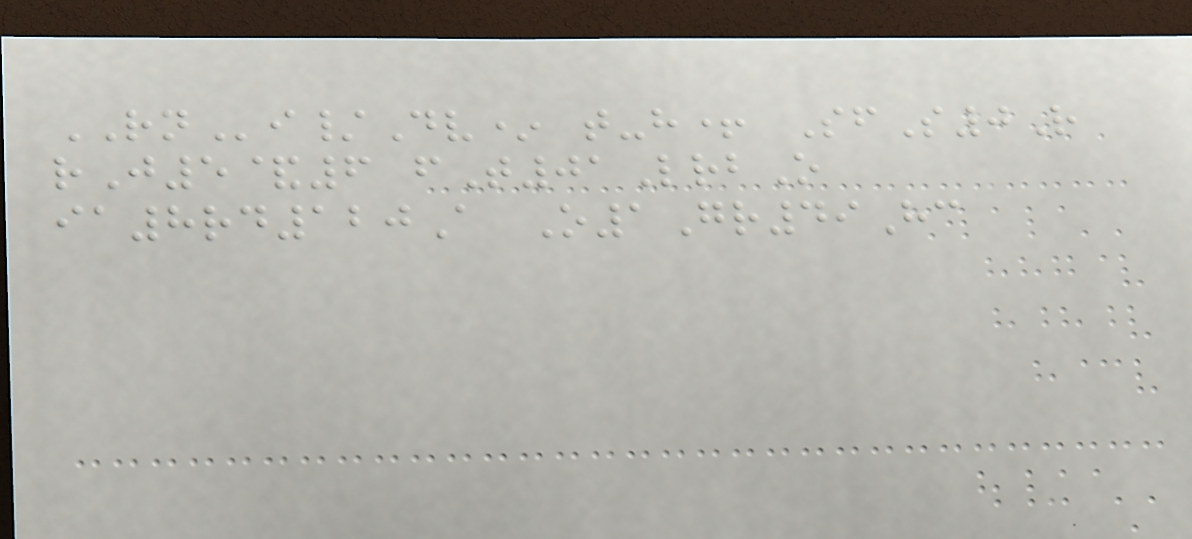RNi/Dv* t-h+ SfS0R
rJ5&6 fT01LrbO
ia8rd120A O1Gr49Hc
